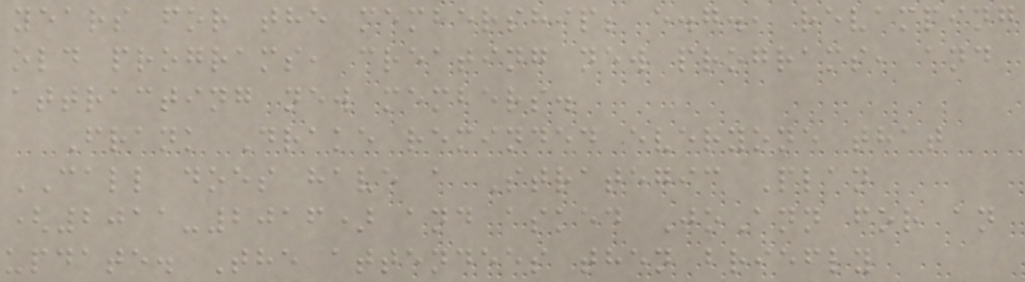years for the membership; e.g., revamping
old programs, creating new programs, and
attracting new members.
Frank Drake reminded everyone that
CALL does have a Strategic Plan
(2011-2016) and asked JoAnn for an
update. The attendees then briefly
